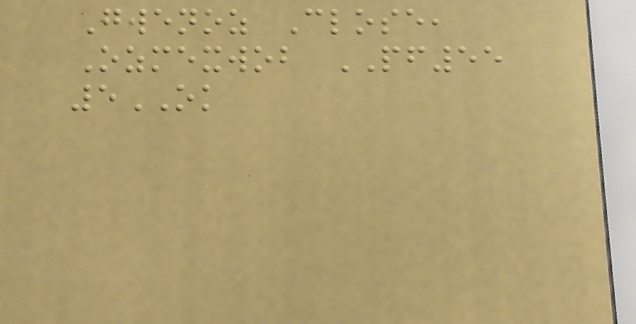Gwenoz Close,
Ozmexwob PF55
5OK
